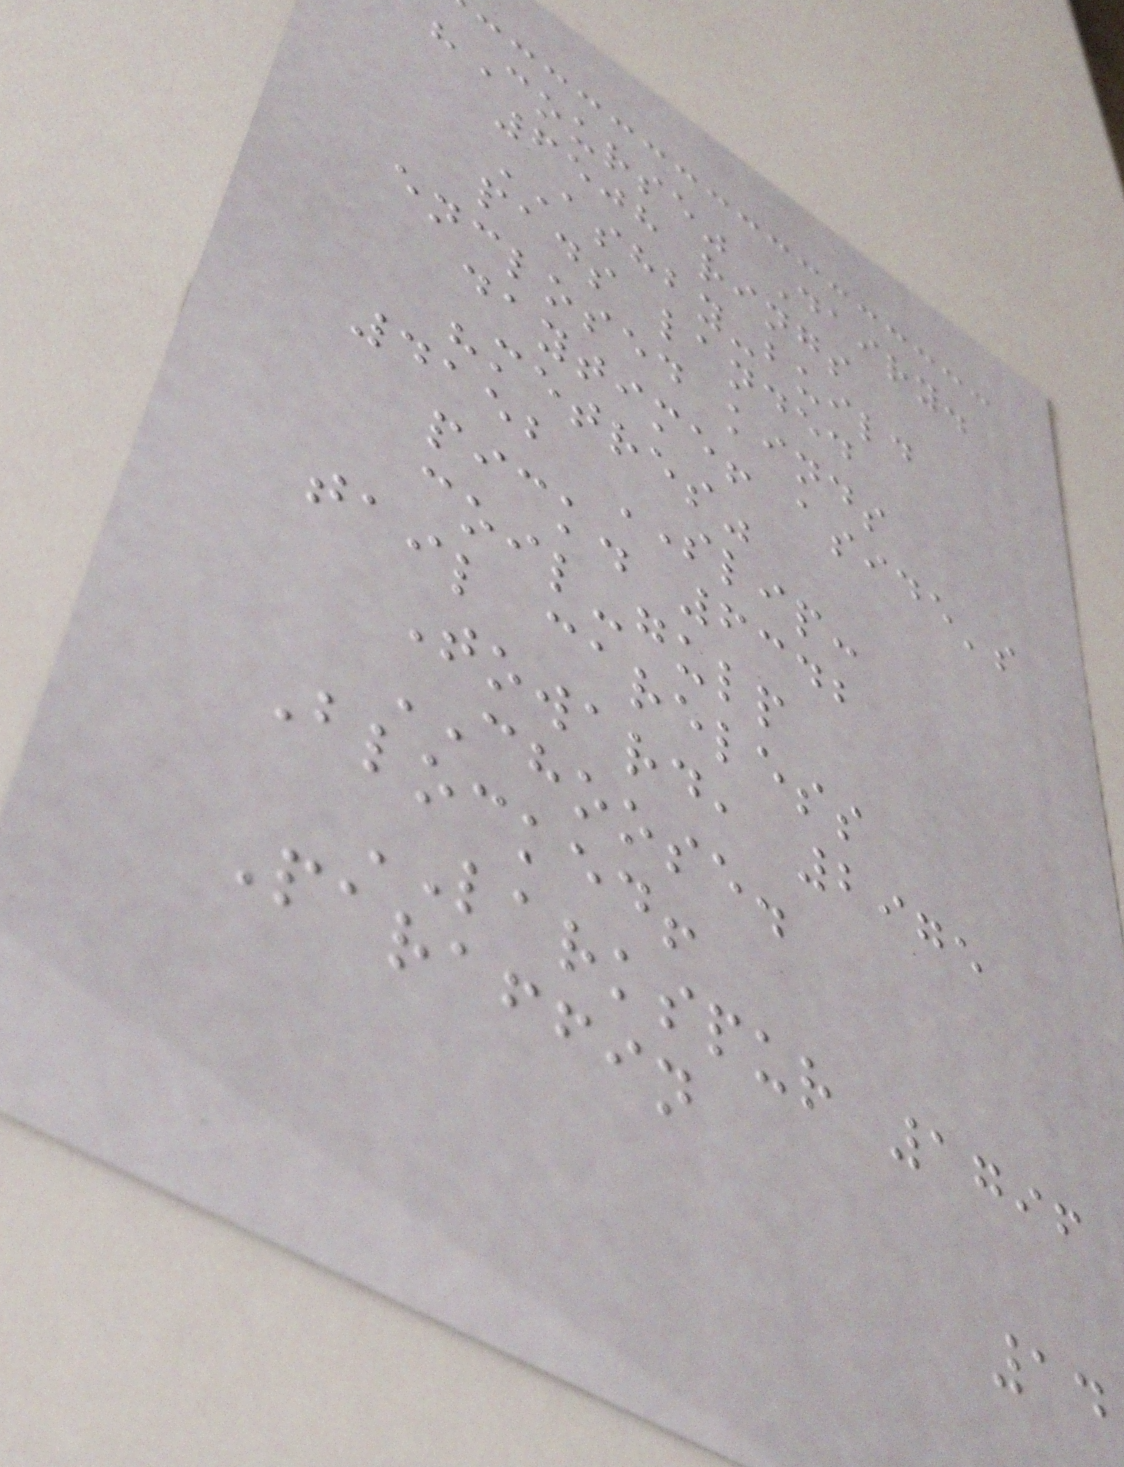"Course" Dairy.
6508 rings
ASHBY-build
pads landed
enclosed kinds
daytime! aside's
"metres"
4152 SLIP:
pick. 6342
coil-gulp
tail careless
Toward, 2975
CHOOSE.
Blocked!
LARKSPUR 1796
Paraffin
14
